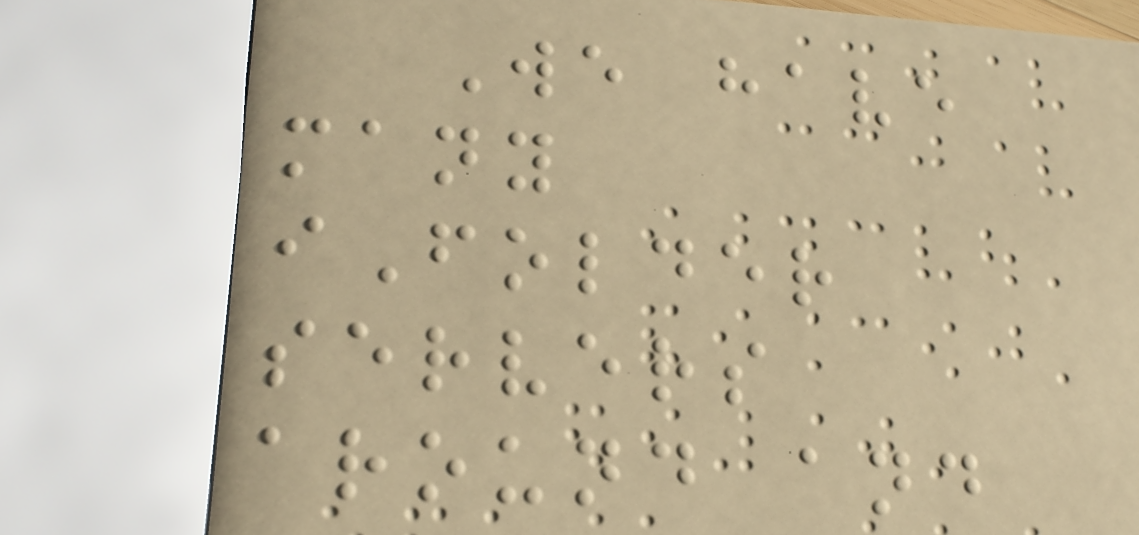We have
many
iFolder
servers
around and
